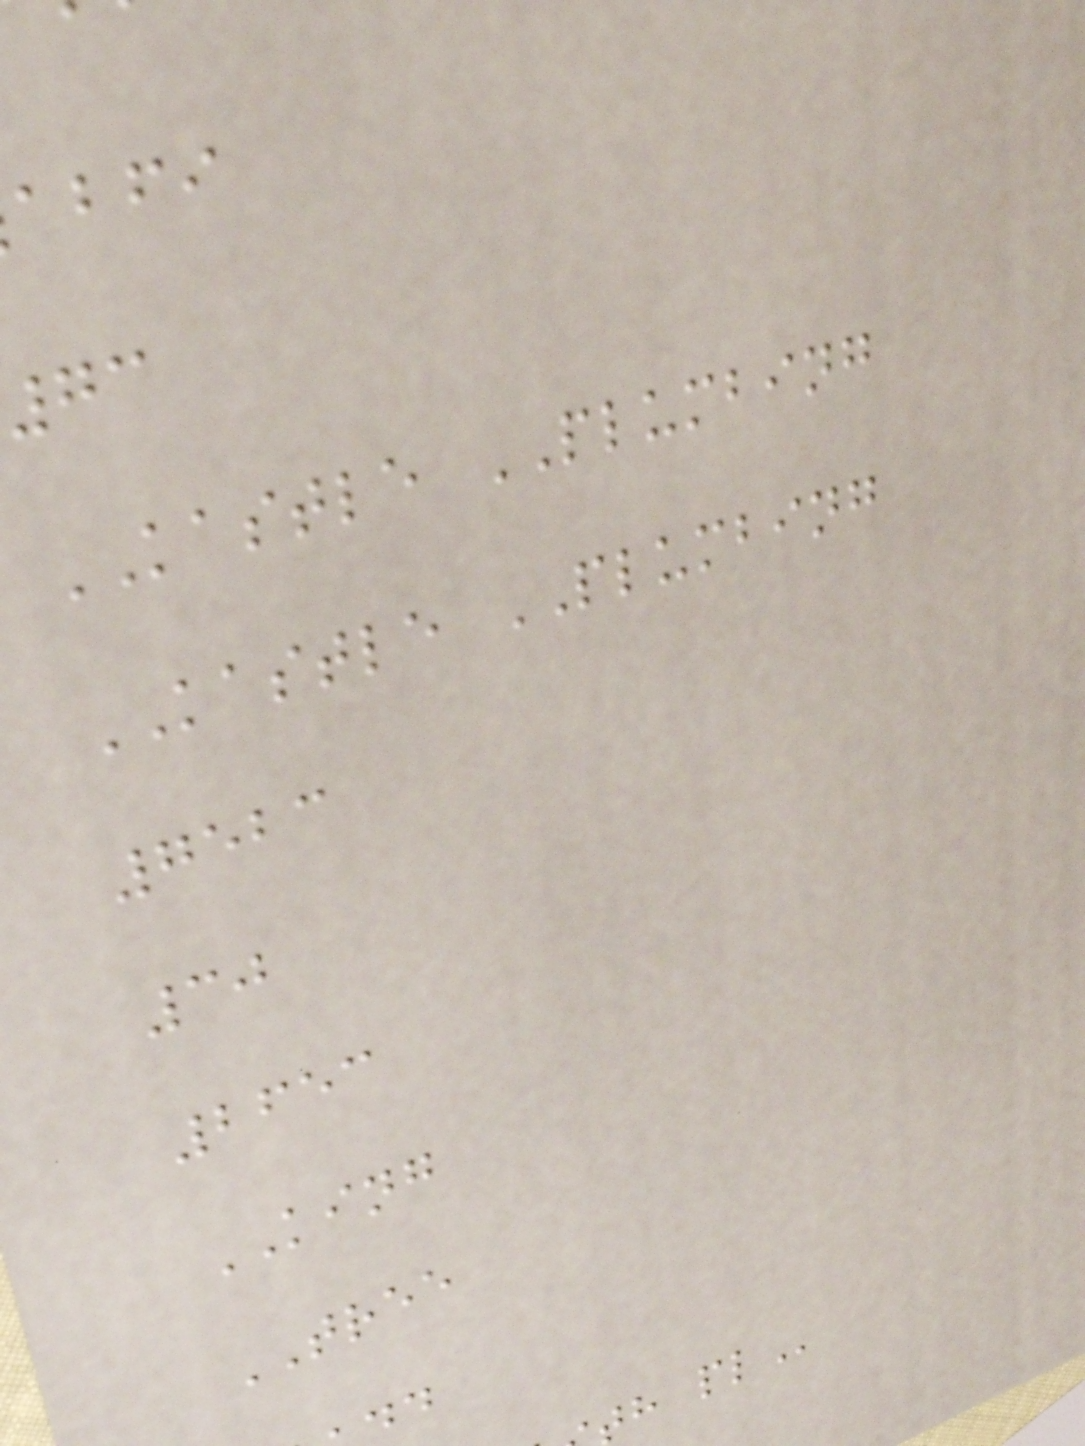abfi
KASTLE PLUMBING
KASTLE PLUMBING
7523
30
2653
KING
TREE
